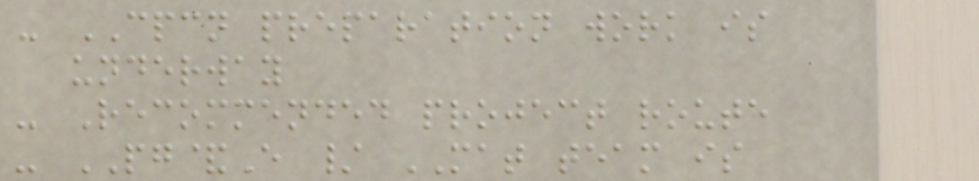- CPCN preparation work is
underway
- Recommended project route
- PG&E / MAT team is
